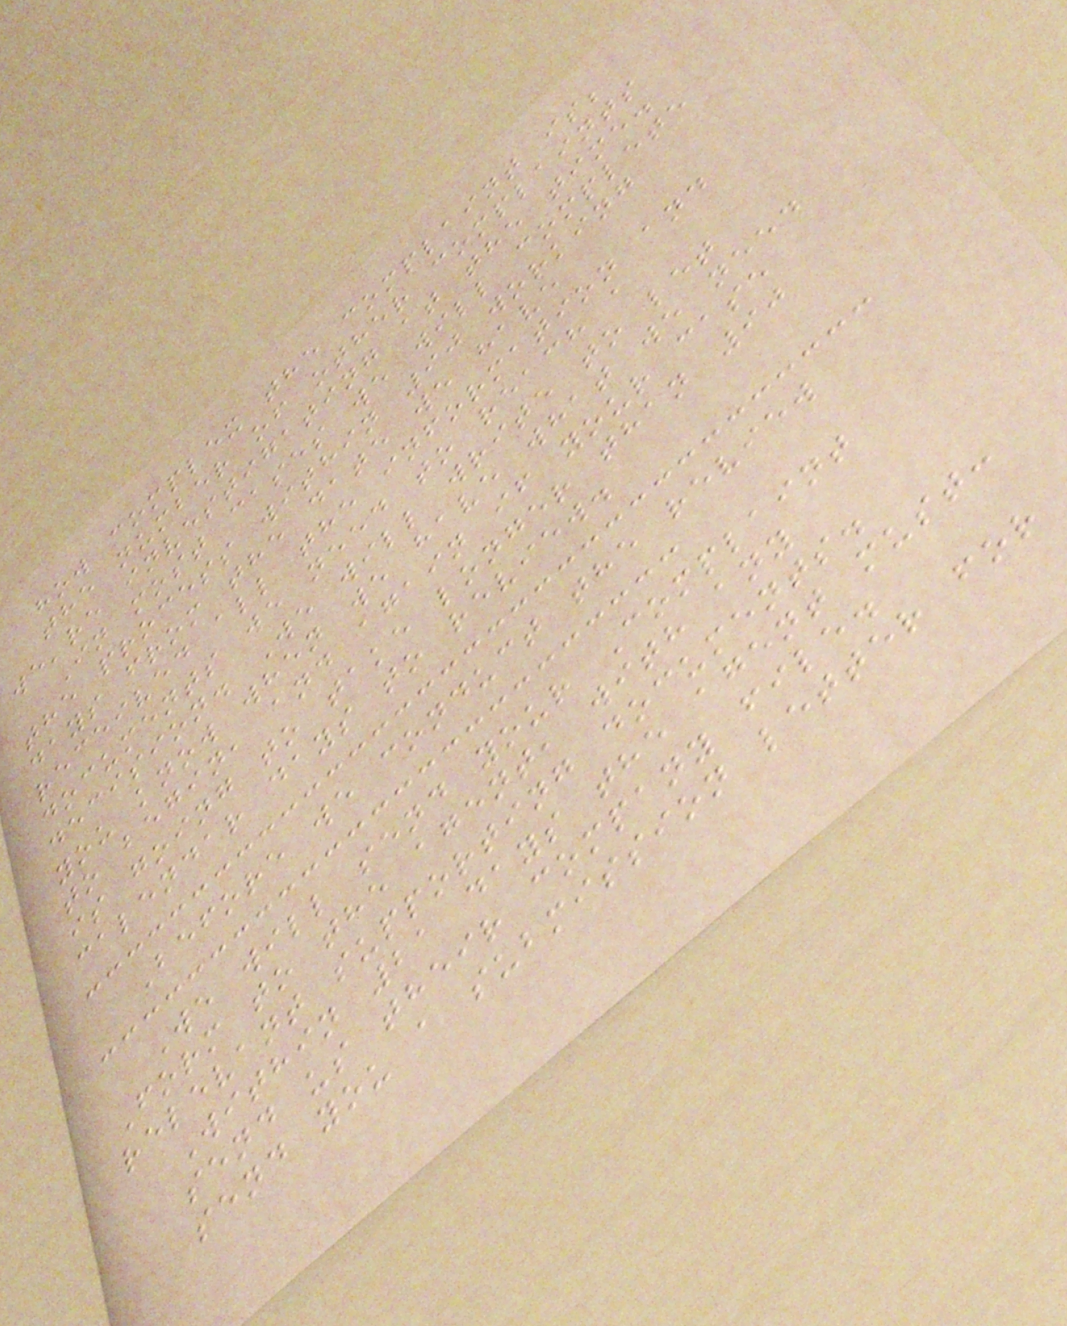how complex the complaint is;
the number of other complaints
we're investigating at the time.
In most cases we will complete
the process within 90 working
days from the date we have
received all the information and
documents we need to reach a
decision. We will write to let
you know when we have what we need
to begin, and again if your case
is going to take longer than 90
calendar days to review.
Before we conduct the review
We will send your Complaint
Form to the agent, with any
relevant supporting documents.
Within 21 days the agent must:
send us their company file.
send you a submission letter for
